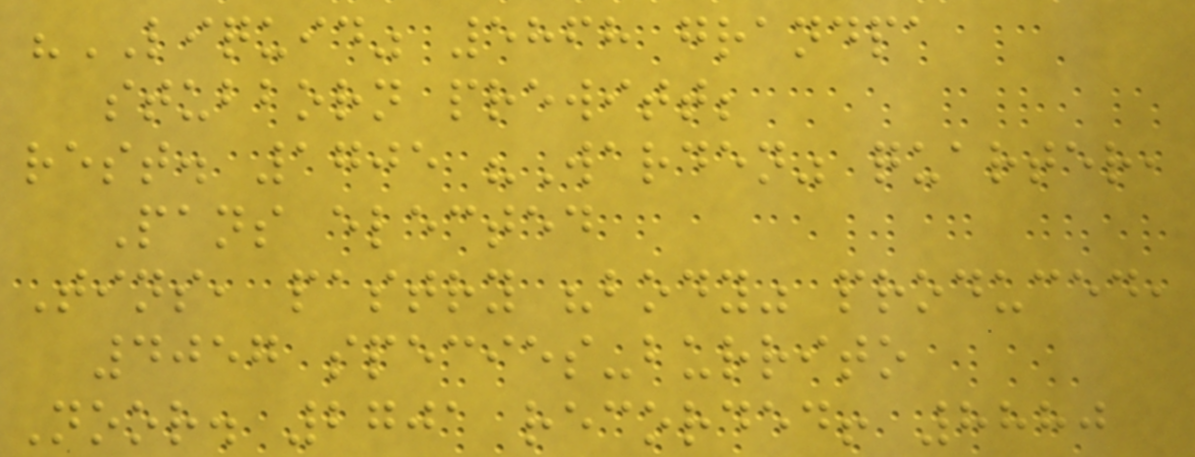"LIQUID" 5868 grandpa
stubborn prewitt;
rest. 1705 "Warden" quarter,
Pans elected
Tins, pastry "body" produced,
4057 species-burrito
Noor. 2701 recorded! 8880
